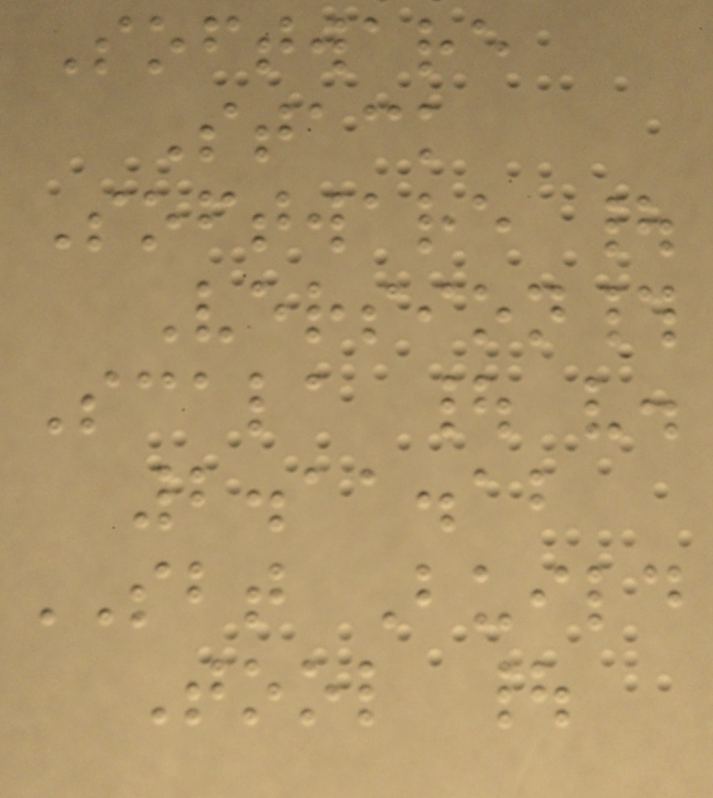Software
Stack
Software |
Version#
Scala | v.
2.11.12
SBT Build
Tool |
